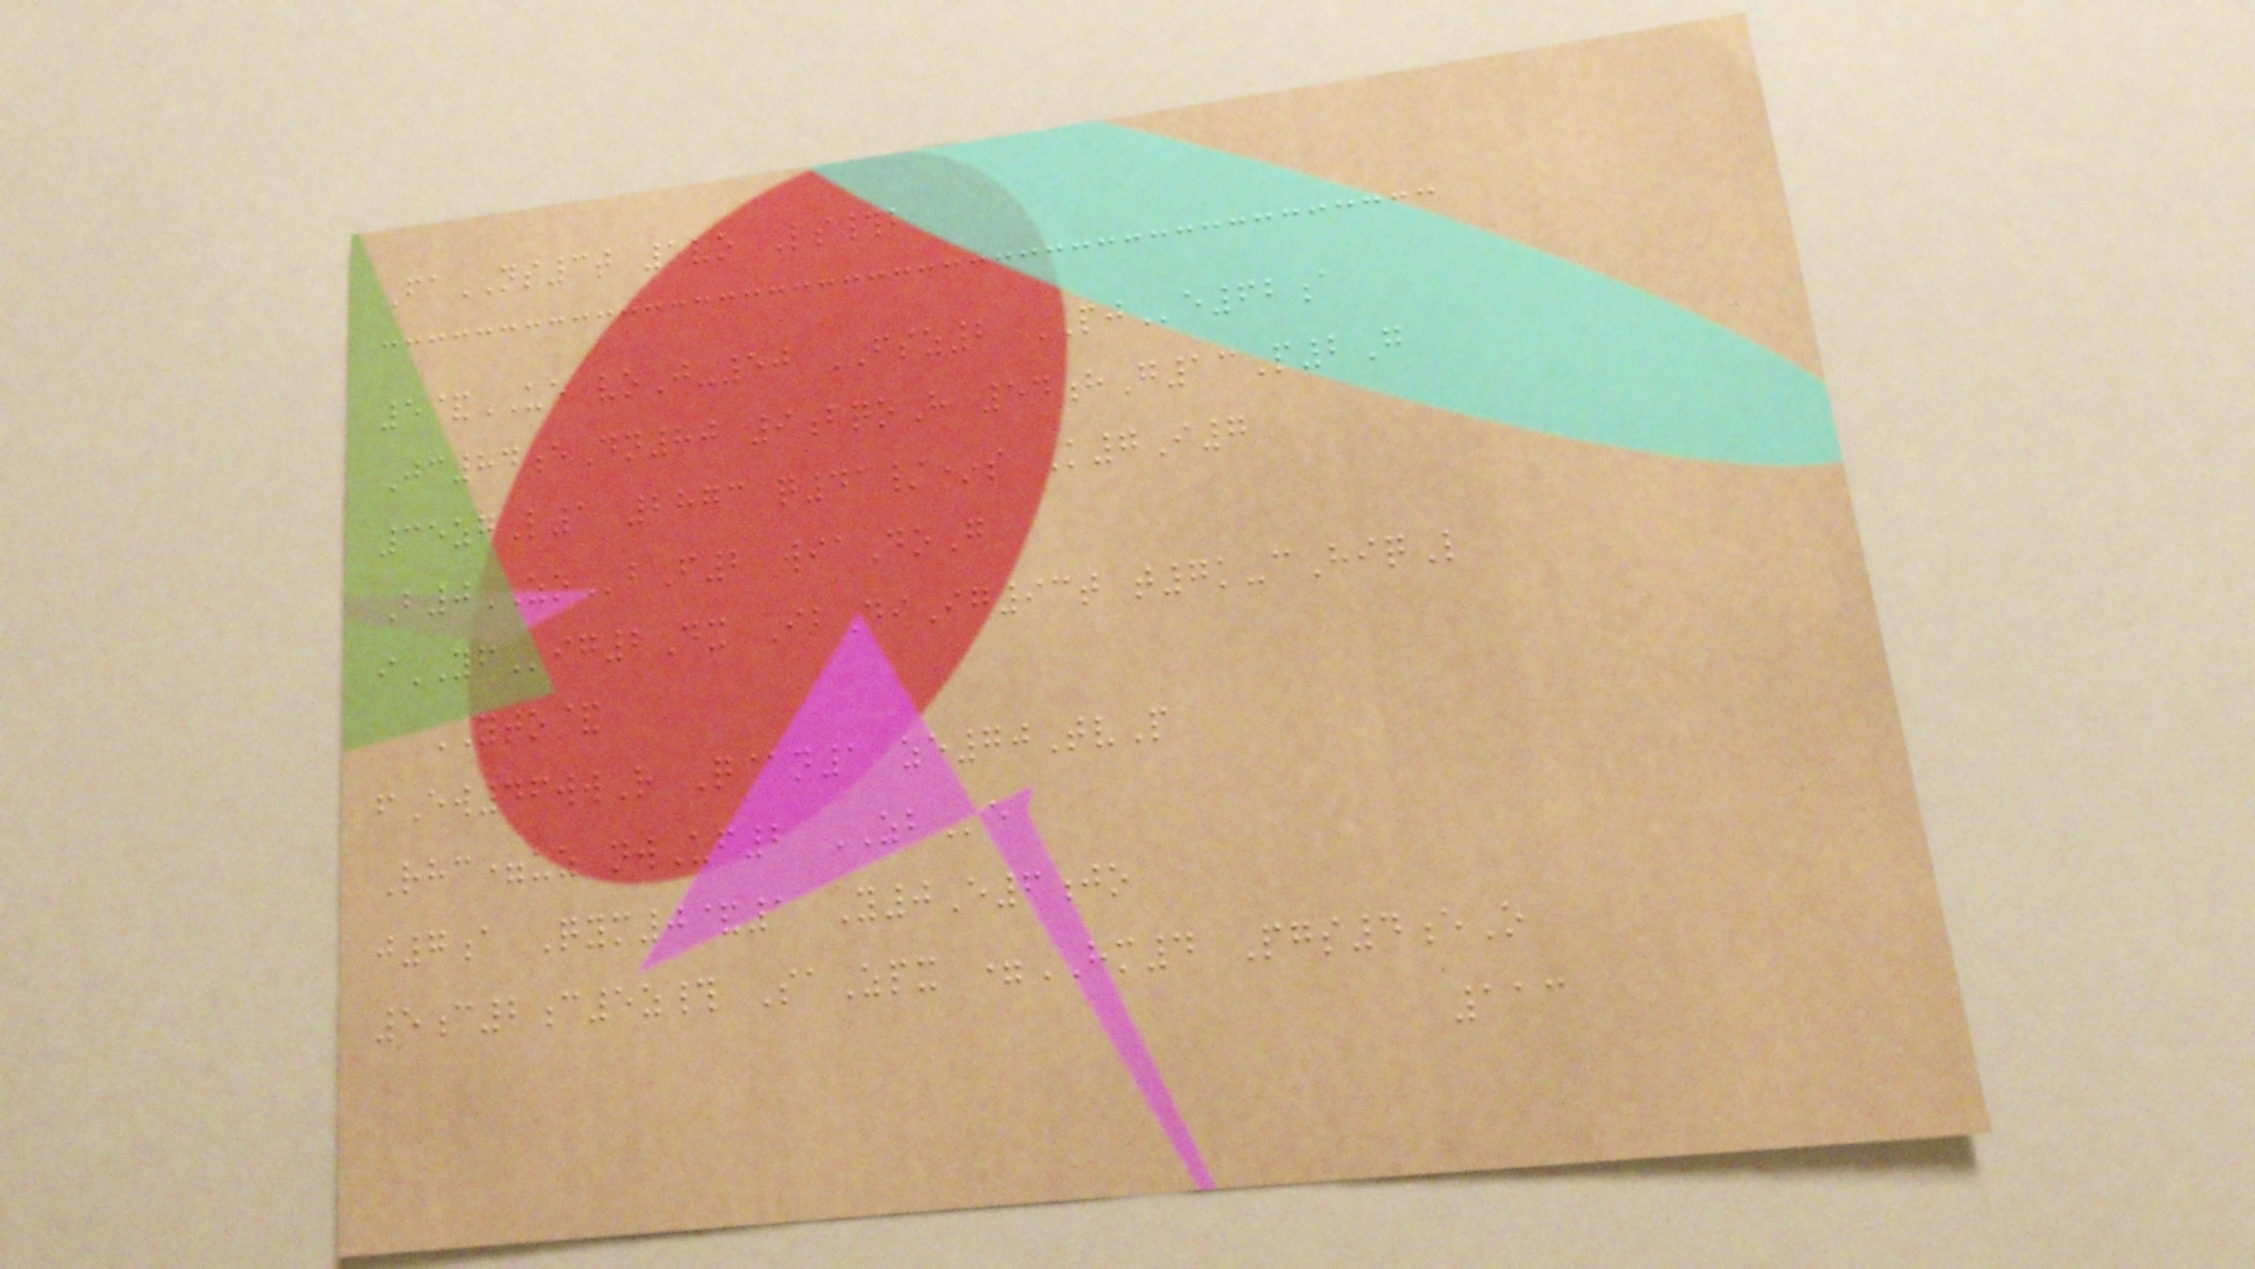FaNS3t 1vo Ls#b
5&UE voJ-50 FSZ2 PJe62a
Jc84eDn80 9bqoH 54hG13P2G
35zgL1 2873 q41/*s K7I7
B0ZObF2 wiaDoG
iYFig2Dx IbDiIg93t t7k-cHiqL
YTO&
fEw46wwR Q@n1 ze70TvP
Rhc=uz nwUf2 ZBe
j7a Qym0&1 Y0E6jo
5c2c5z# SaZpx =HM4 Pgs4eO
113
